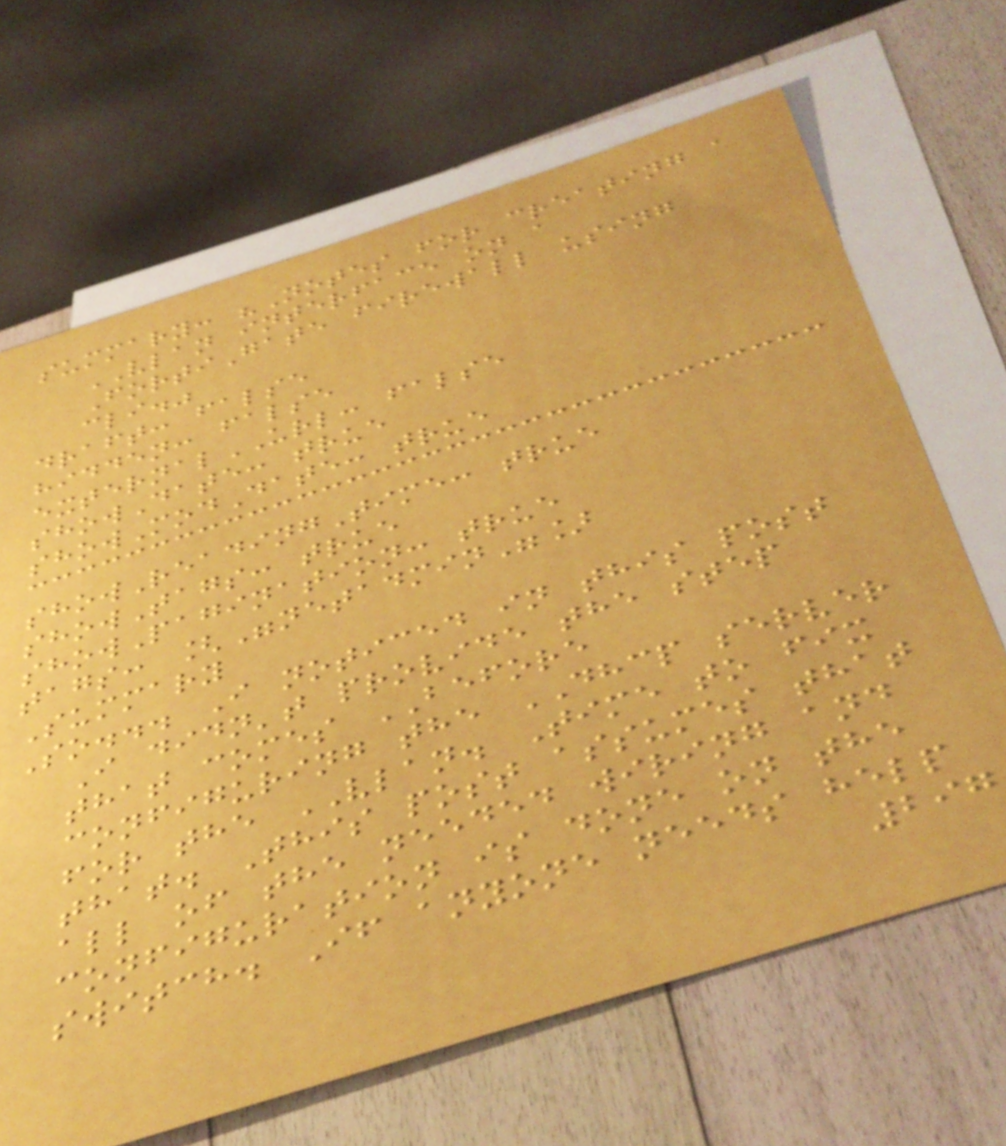summary: "Notes for creating a
VLAN interface on a
FortiGate firewall using
cli."
draft: false
hidden: false
externalURL: false
showDate: true
showModDate: true
showReadingTime: true
showTags: true
showPagination: true
tags: ["netadmin"]
Summary
So... I noticed in this post
I didn't provide the step
that comes BEFORE
configuring the DHCP server
for the VLAN. Time to fix
that. This post assumes that
all of the needed wiring and
configuration is done on the
switch. If anyone needs help
297
